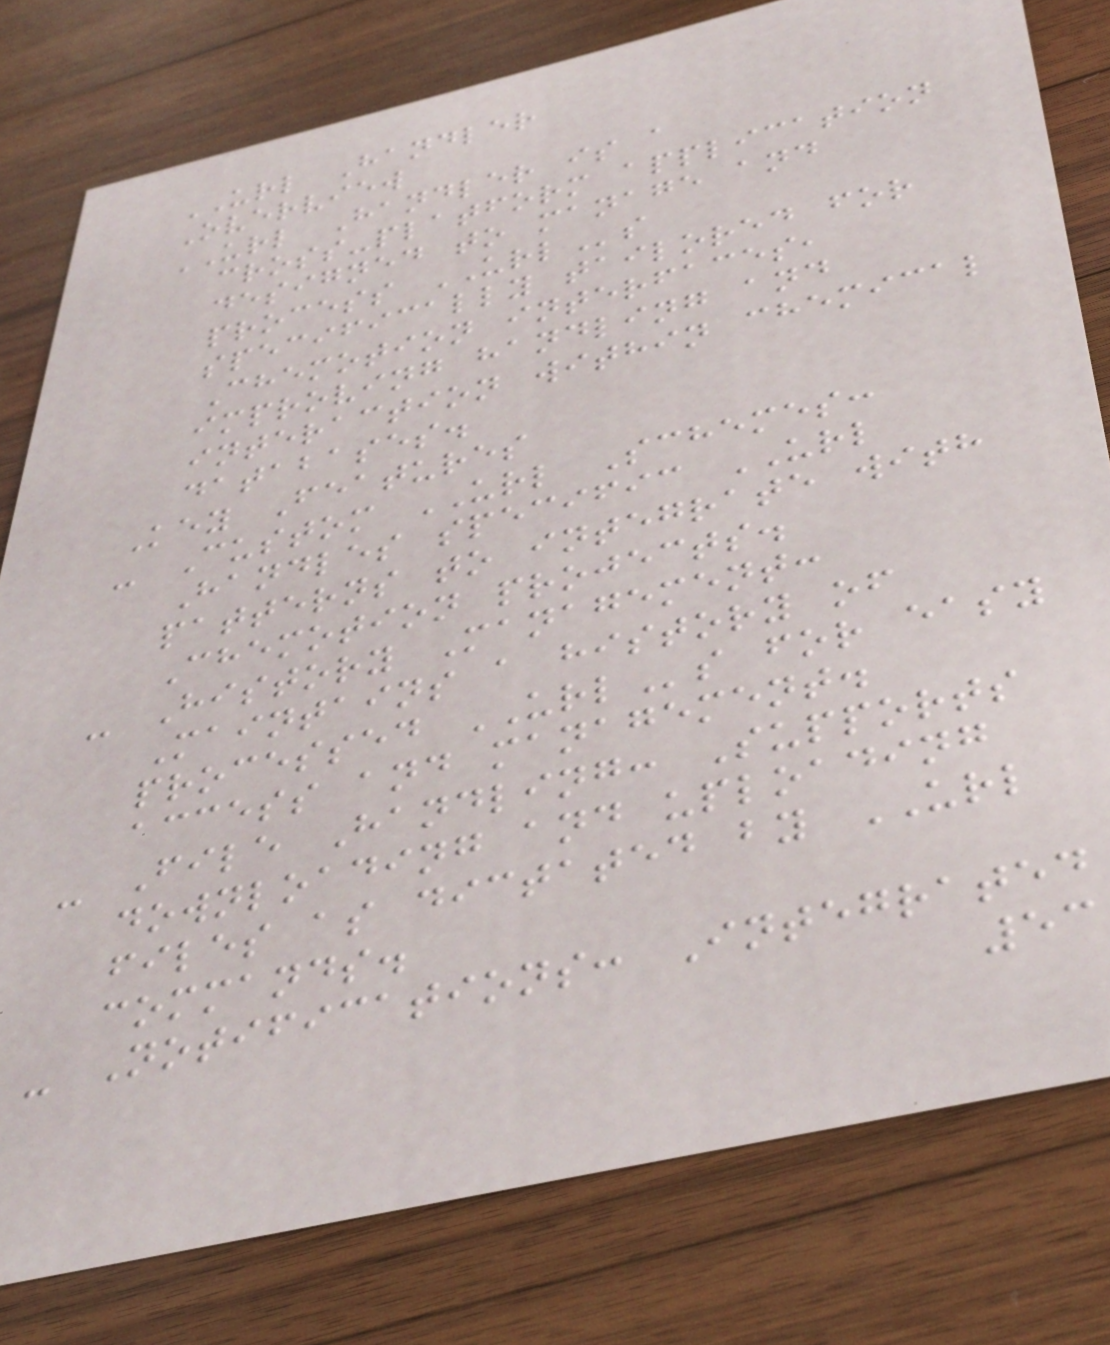URL Handler
Overview
URL Handler is a
cross-platform application
designed to manage and
process URLs
specifically tailored for
Chemotion interfaces,
improving handling and
interaction within chemical
databases.
Key Features
- Custom URL Schemes:
Handles specific URL
patterns to integrate with
Chemotion projects.
- History Management:
Maintains a history of
processed URLs for easy
access and management.
- File Handling: Supports
downloading and uploading
files as dictated by URL
commands.
- Notifications: Integrated
53
